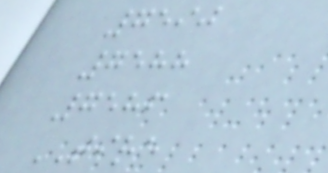7590
7588
7586
TIRE
